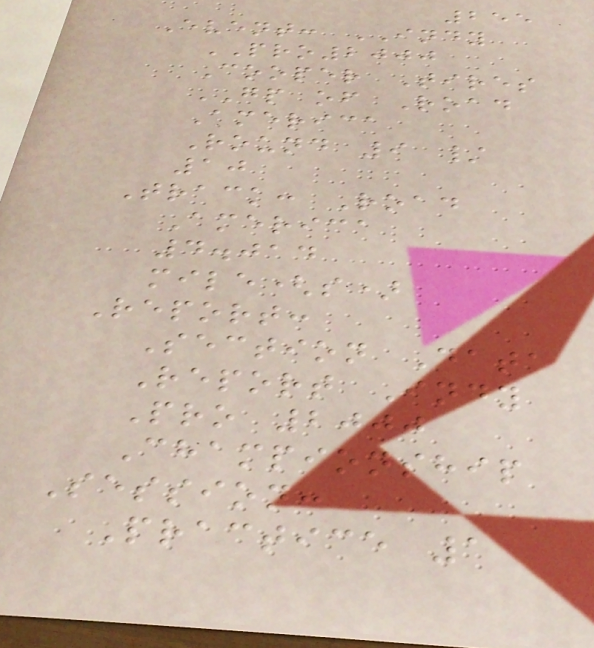255
Event: INDY
PRO2000
Cooper Tires
GP of Road
America
Round 9 /
10
Track: Road
America
4.014
mile(s)
Report:
Section Data
Report Indy
Pro 2000
Championship
Session:
Practice 1
